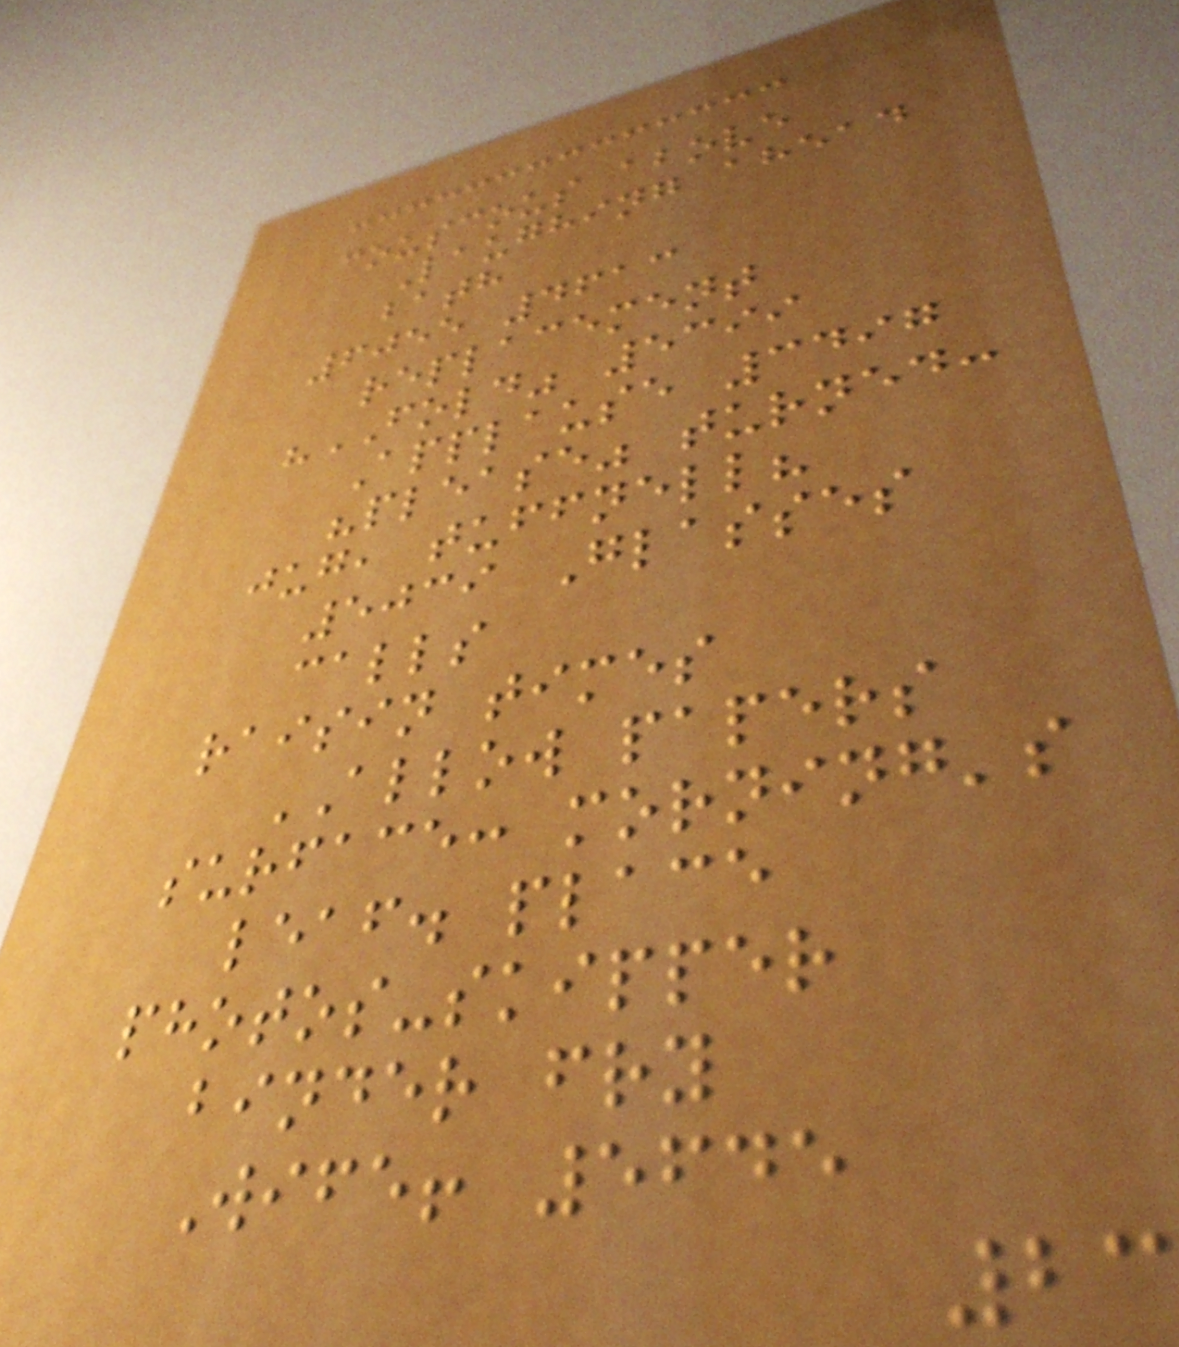couscous above
Laughing ahead
bath
6055 4613
replacement
"FOLD" 5399
Applause 3497
"please" turned:
jug, tuffnell?
5039 Glasses
calls
raisin times
ALLOW papers
surface: morning's
leaf. place
photos-skipper
binder fry
Wife! 5645
23
